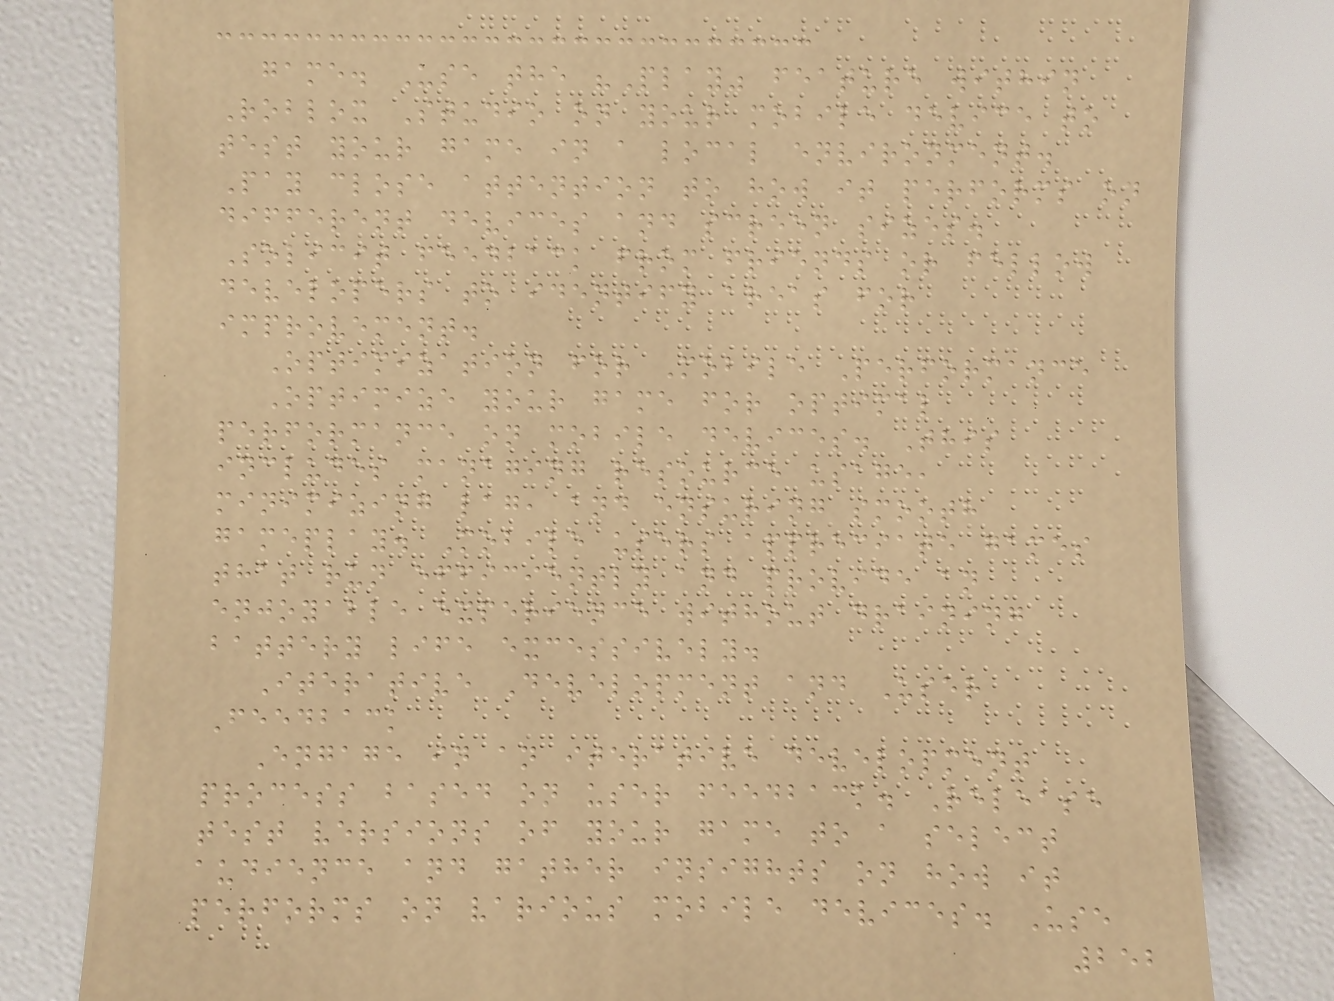game. Use the "Play" feature within
Roblox Studio on your mobile device to
test your game in a local environment.
Pay close attention to how it performs on
different devices and screen sizes.
Solicit feedback from friends or fellow
developers to identify areas for
improvement.
Optimization for Mobile Performance
Optimize your game for optimal
performance on mobile devices. This
includes managing resource usage,
minimizing lag, and ensuring smooth
gameplay. Mobile users appreciate games
that run efficiently and provide an
enjoyable experience without draining
battery life excessively.
Iterative Development and User
Feedback
Engage in an iterative development
process based on user feedback. Release
test versions of your game to a select
audience and gather insights on how it
performs on various mobile devices. Use
252
